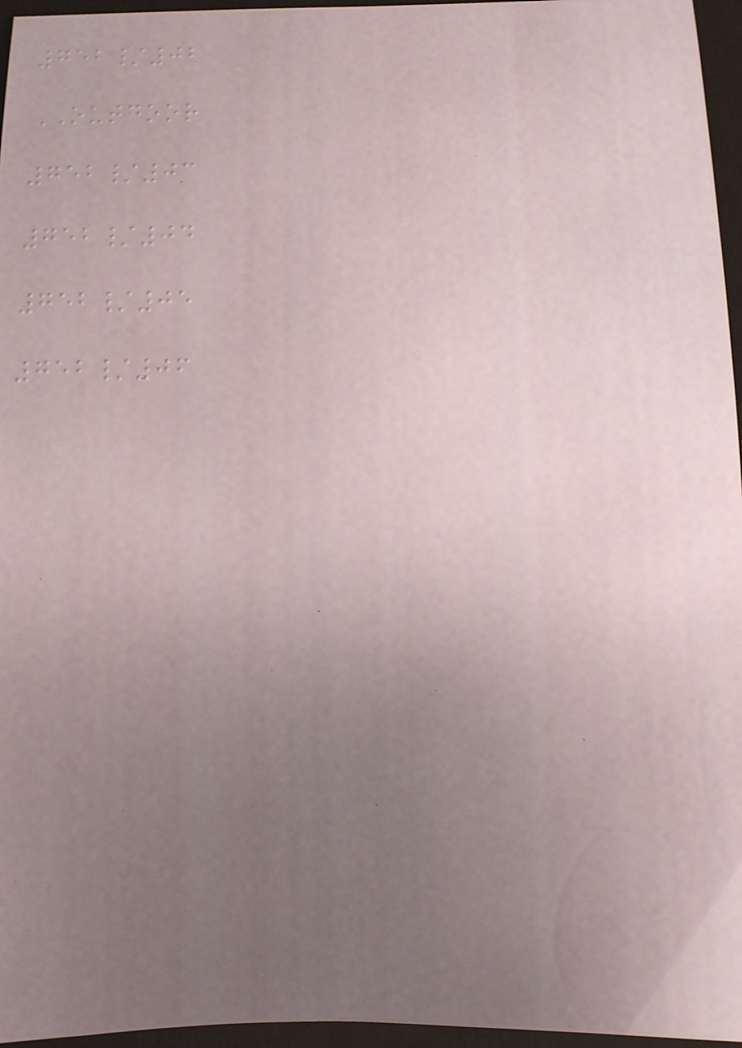752/02
OUTDOOR
752/03
752/04
752/05
752/06
